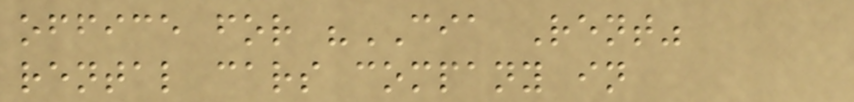office for "CIA Rent"
rental cars company in
